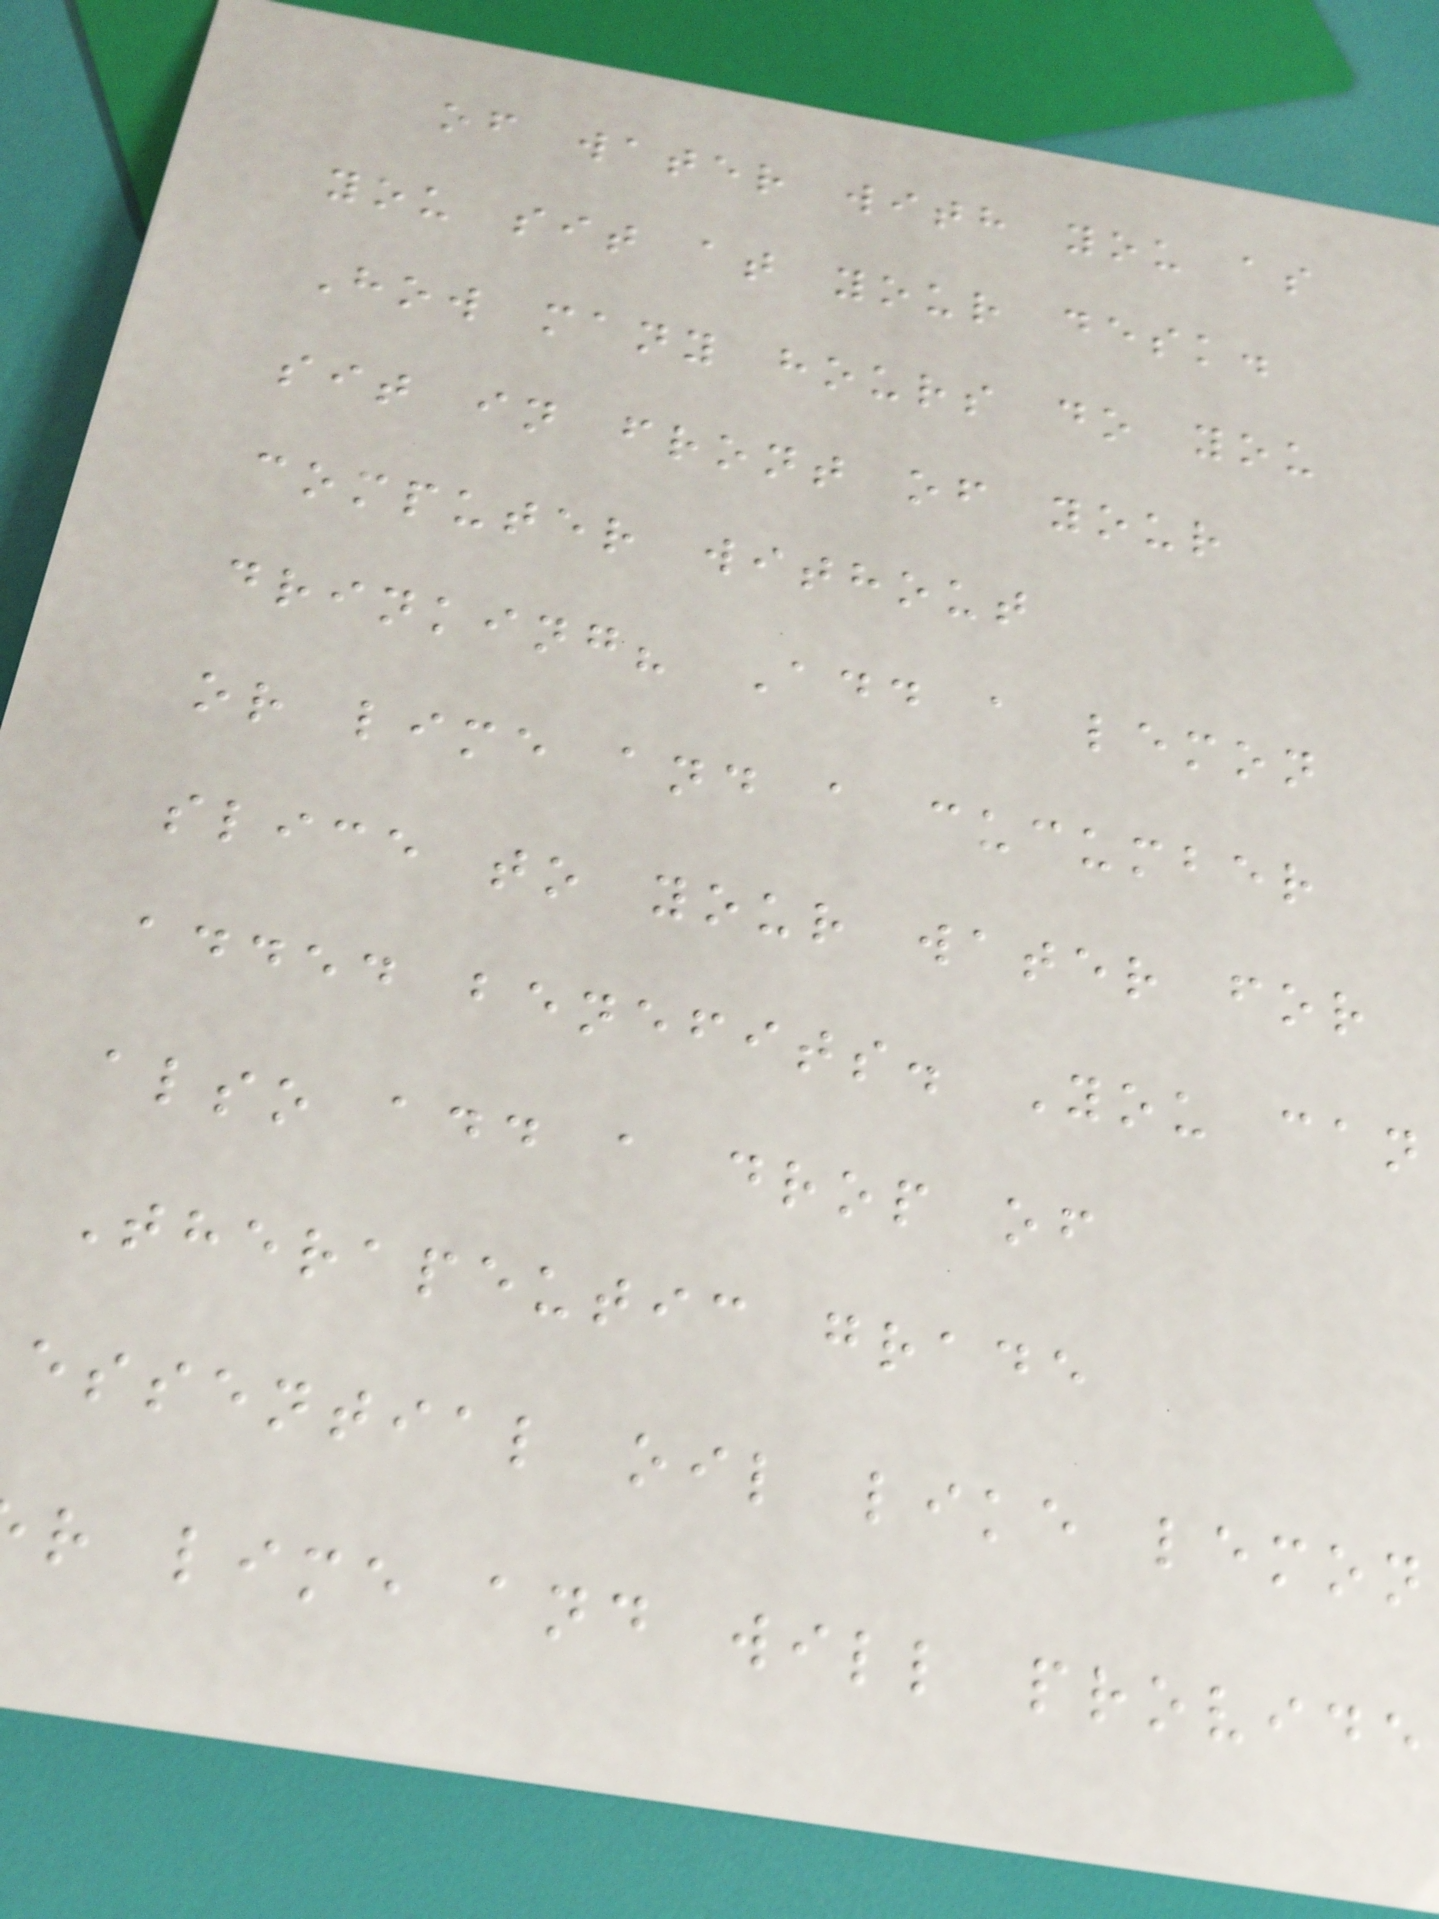of water with you as
you sit at your desk.
How many hours do you
sit in front of your
computer without
drinking? Add a lemon
or lime and a cucumber
slice to your water for
added benefits. You can
also add a drop of
Therapeutic grade
essential oil like lemon
r lime and will provide
